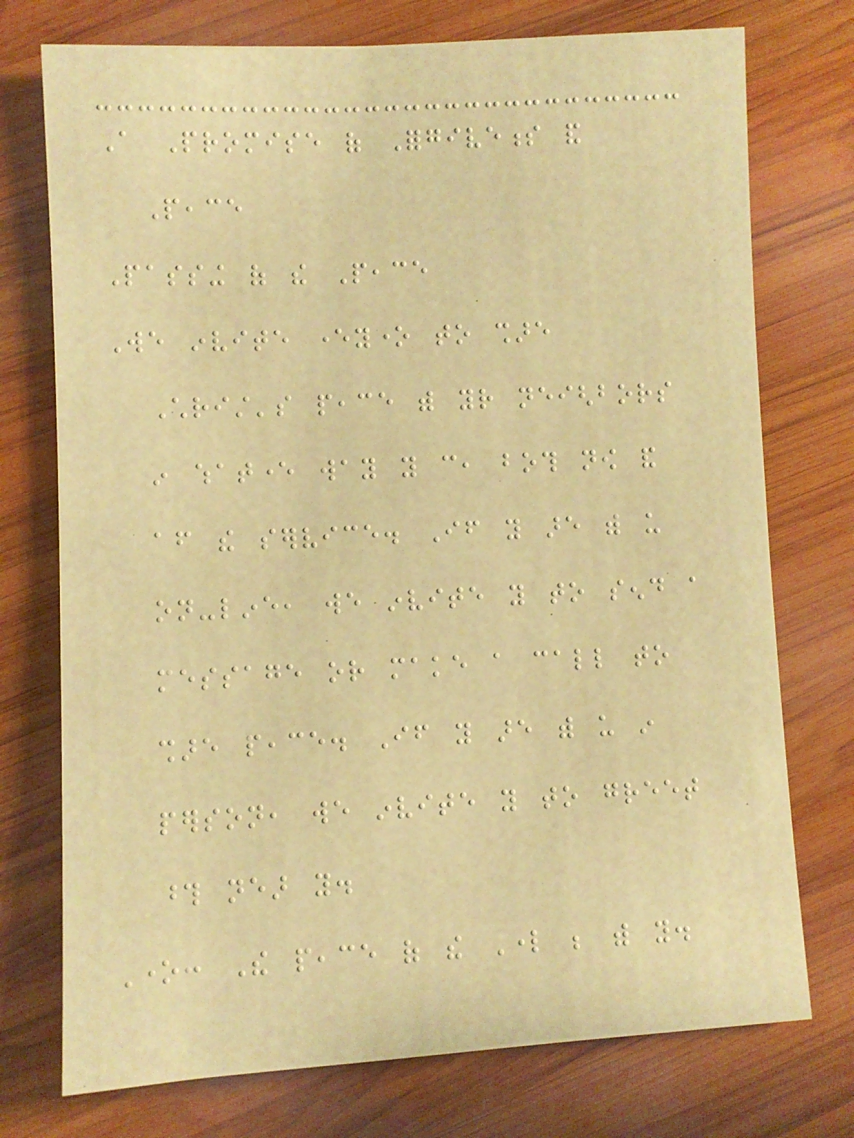A Promise of Forgiveness and
Peace
Passing of the Peace
We invite everyone to share
Christ's peace with your neighbors
in whatever way you can, both now and
after the service. If you are with us
on-line, we invite you to send a
message or make a call to
share peace. If you are with us in
person, we invite you to greet
those near you.
One: The peace of the Lord be with you.
